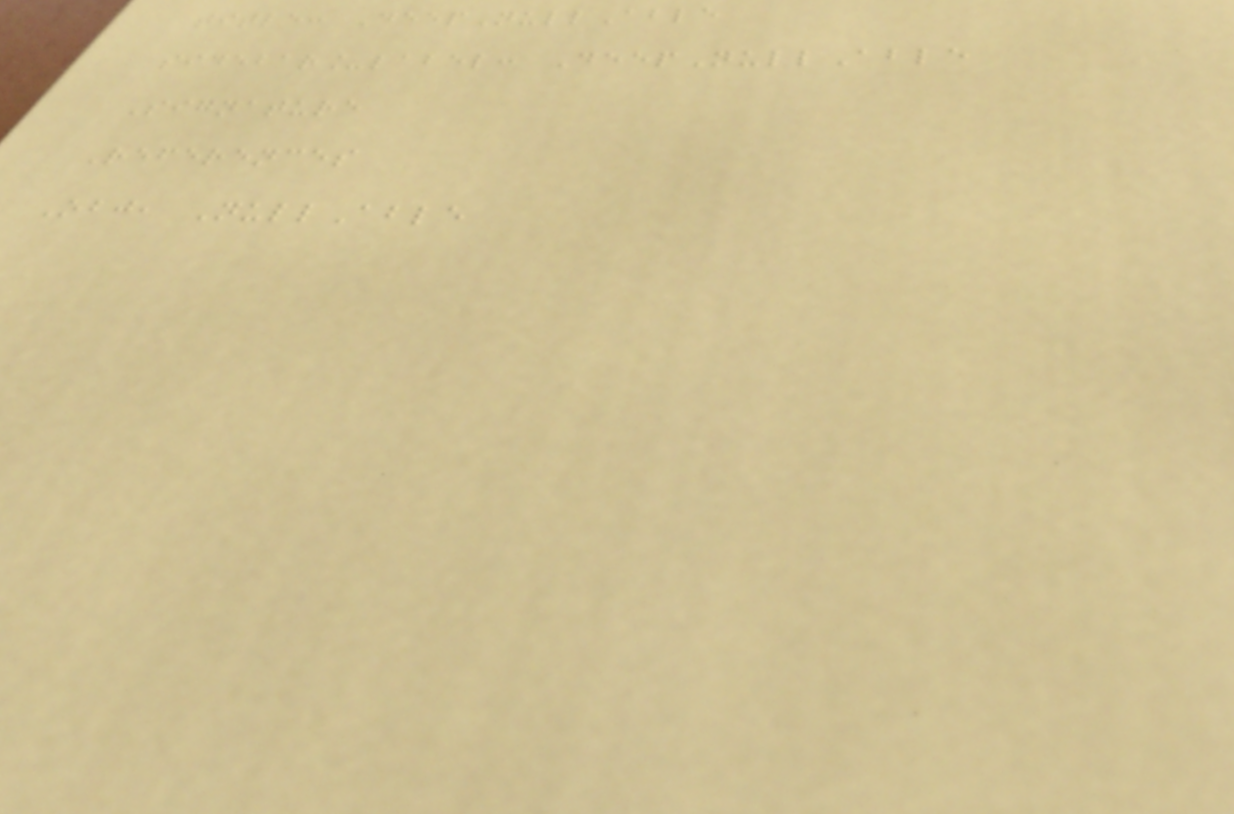title: DeepNullAble
sidebar_label: DeepNullAble
Signature
References
Obj, NullAble
